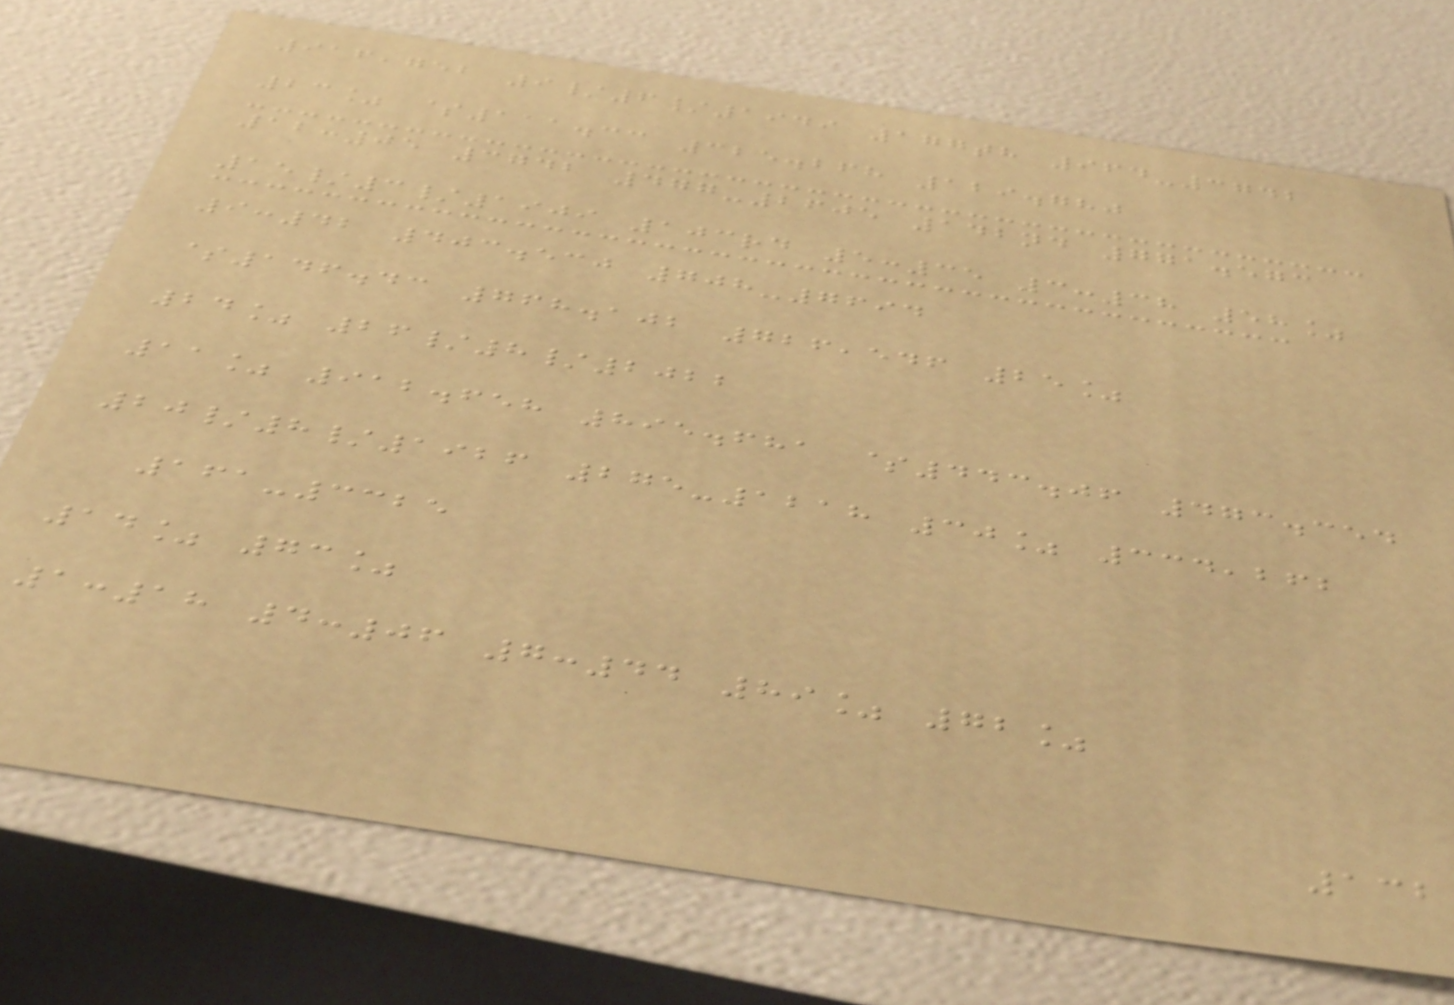916,752 9/6/1949 177th 964-3742
23% $111.33 325.268 129.780
12:05 3742 477-2605 142nd 771.573
15/3/1909 103rd 5:35 3:38 58%
9:42 403.530 708-7694
$146.43 768.102 726,546 25%
24% 26/8/2022
11% 912.658 895.681 $443.06 473.354
20/8/1926 275-1218 30% 334,262
161-3325
14% 73%
1:18 4:06 7:44 89% 72%
132
